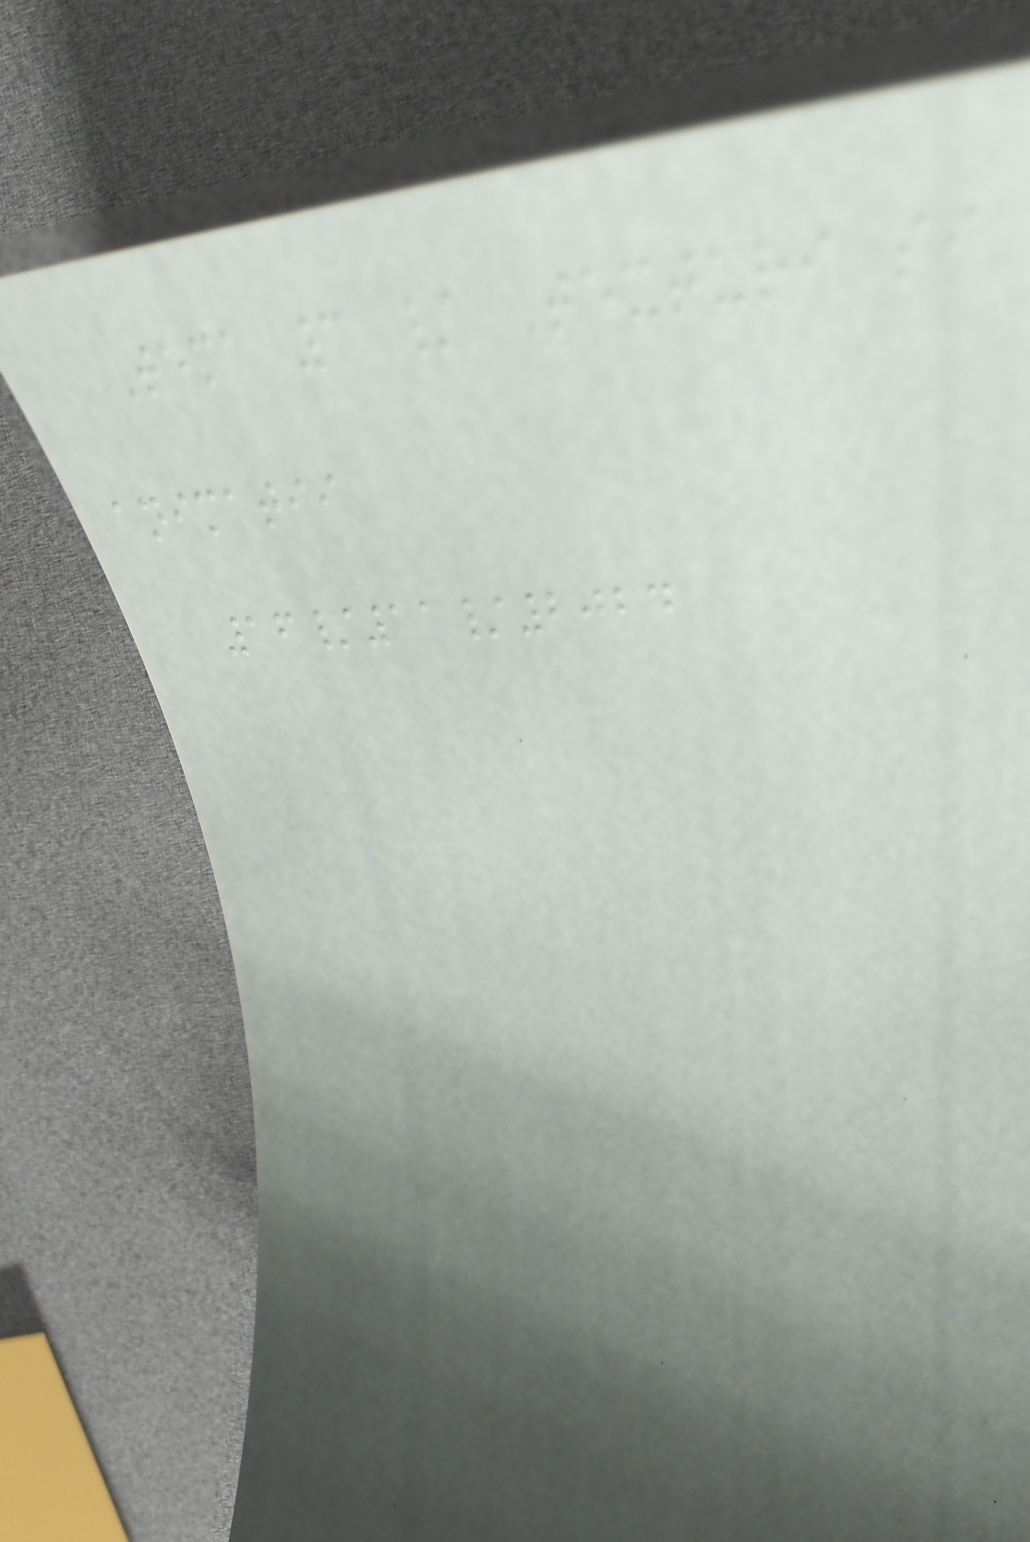Tema 3 / Texturi si
animatii
16/11/2024
